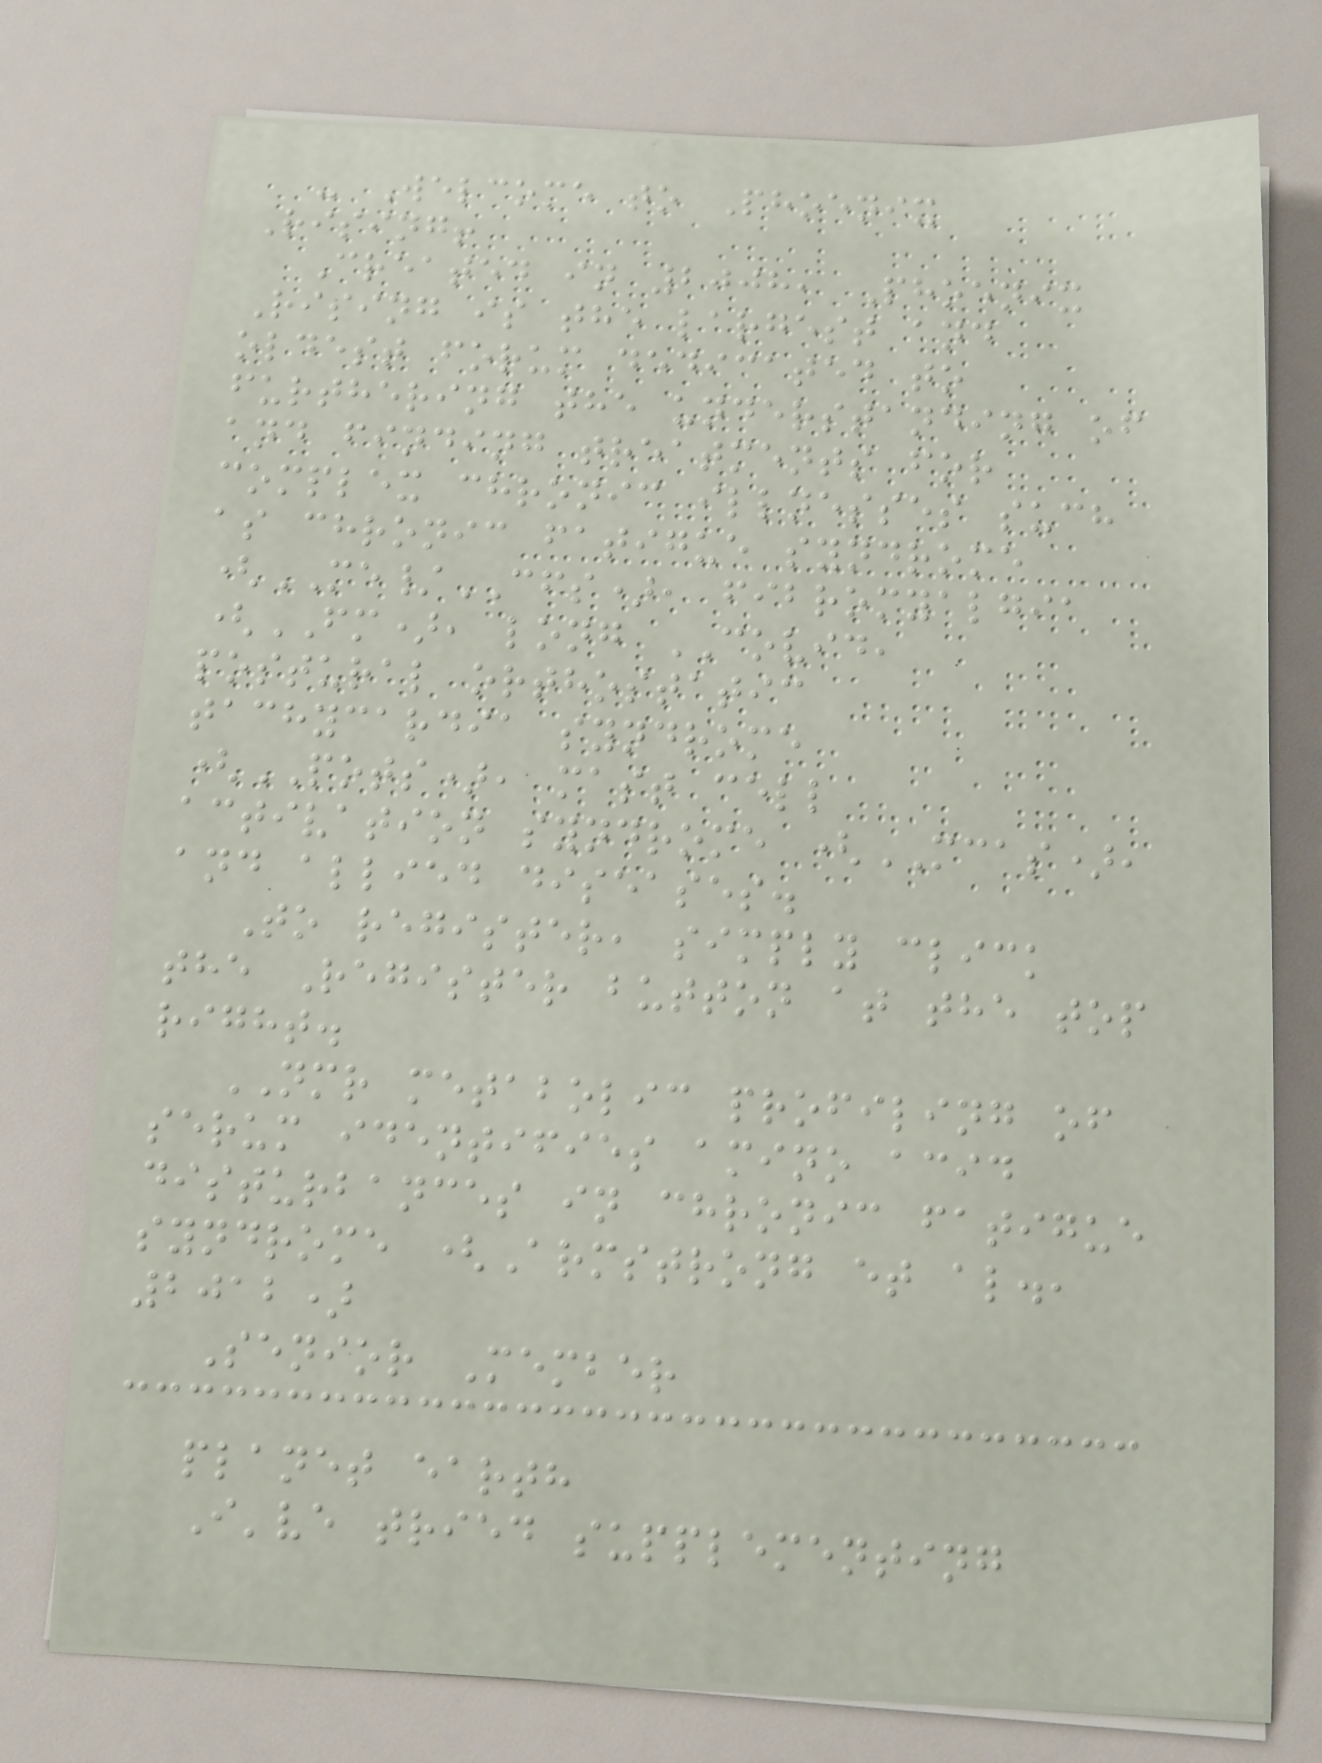- Welcome to Phoenix
Rising!
Created in 2008, Phoenix
Rising is the largest and
oldest forum dedicated to
furthering the understanding of
and finding treatments for
complex chronic illnesses such
as chronic fatigue syndrome
(ME/CFS), fibromyalgia
(FM), long COVID,
postural orthostatic
tachycardia syndrome
(POTS), mast cell
activation syndrome (MCAS),
and allied diseases.
To register, simply click
the Register button at the top
right.
NMR metabolic profiling of
serum identifies amino acid
disturbances in chronic fatigue
syndrome (Armstrong et al.,
2012)
Senior Member
planet earth
I've tried supplementing
